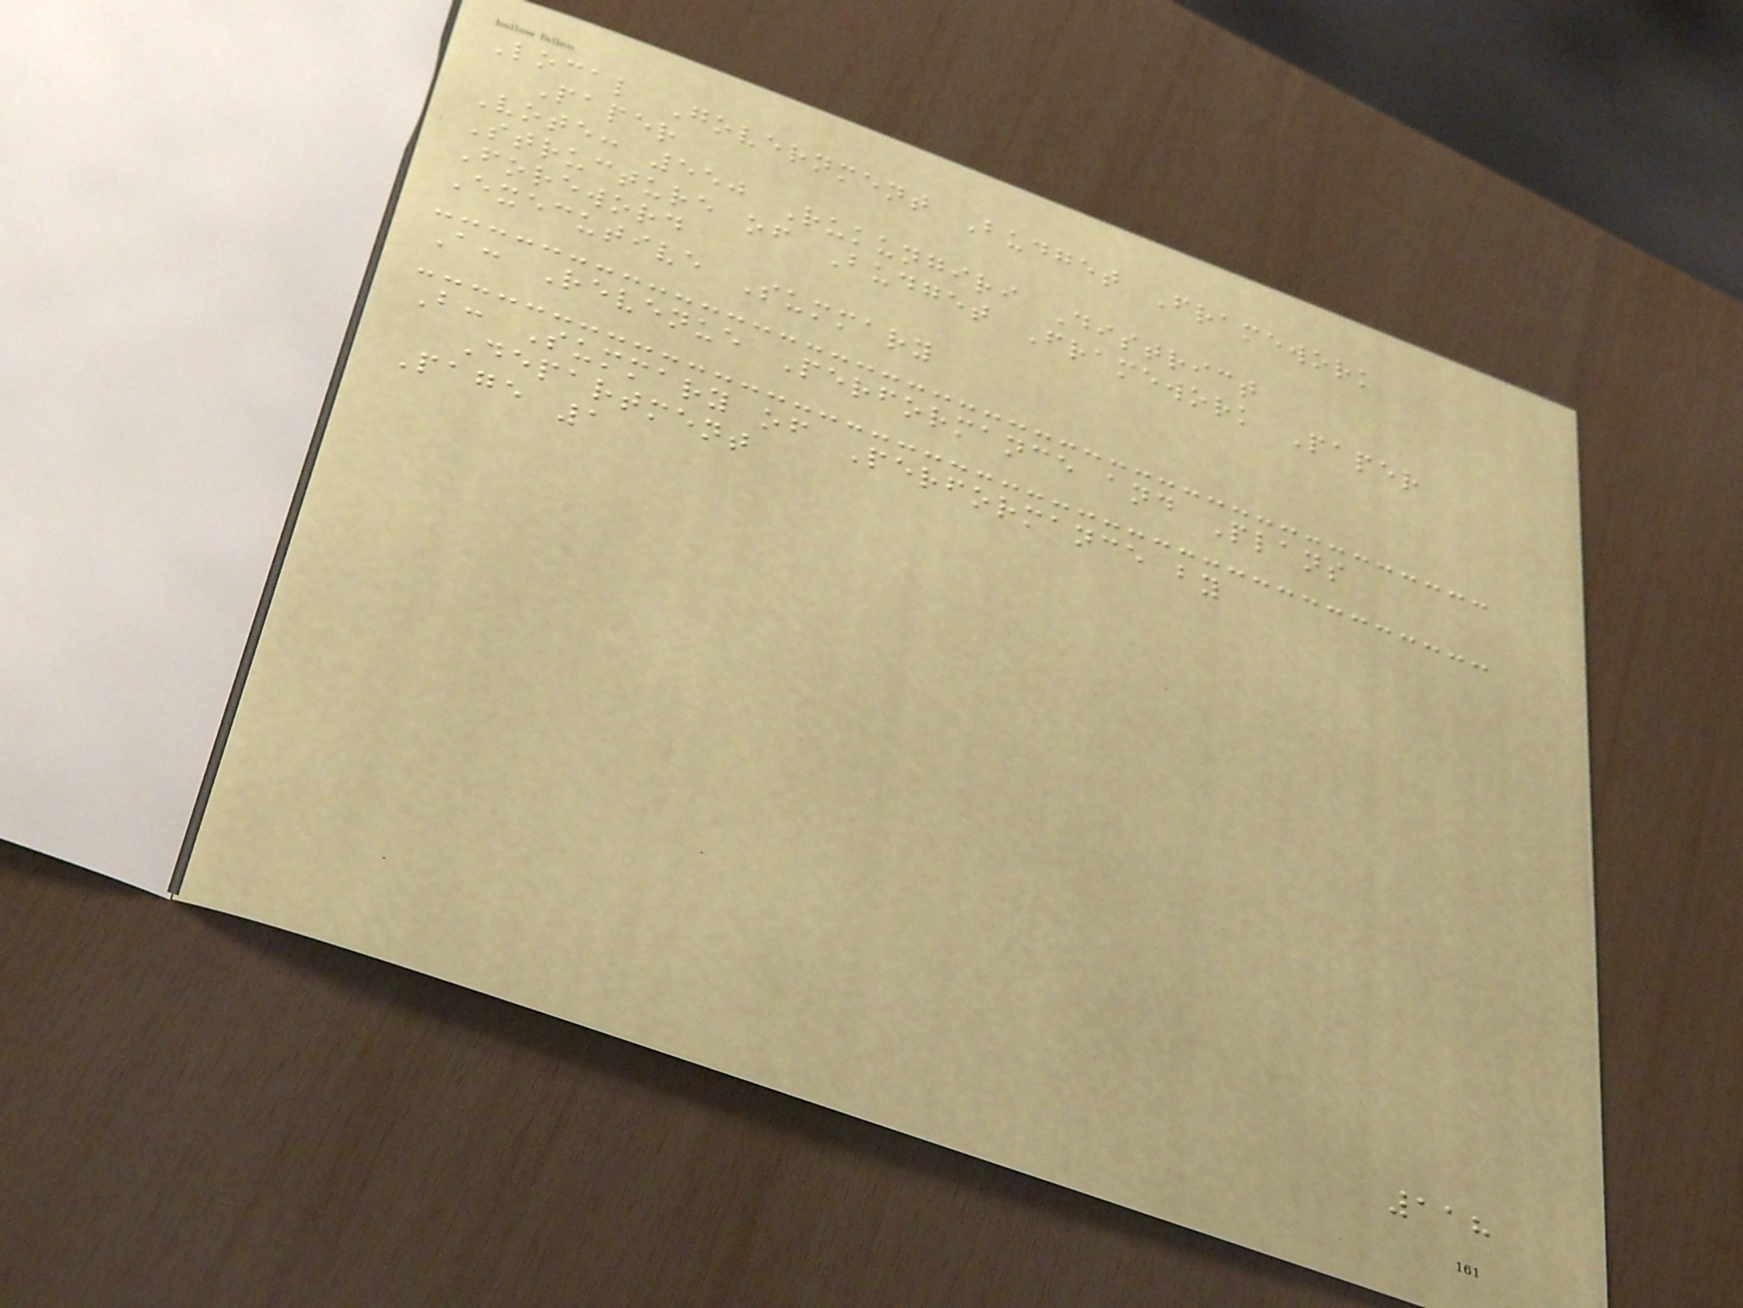Local Government Budget Framework
Paper
Vote: 550 Rukungiri District
Structure of Budget Framework Paper
Foreword
Executive Summary
A: Revenue Performance and Plans
B: Summary of Performance by
Department
Page 1
118
